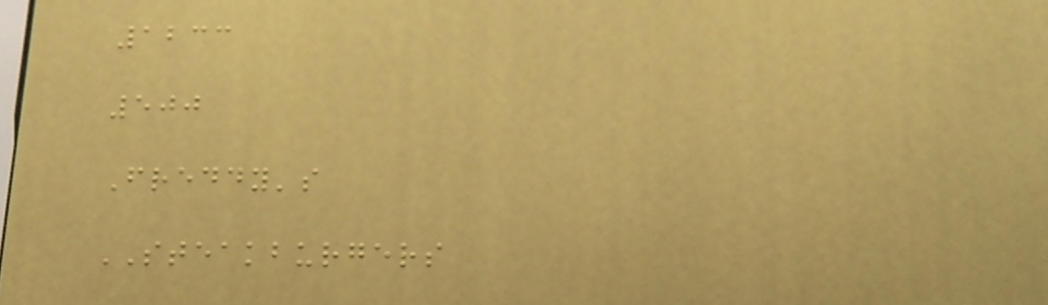1233
500
Freddy's
STEAKBURGERS
